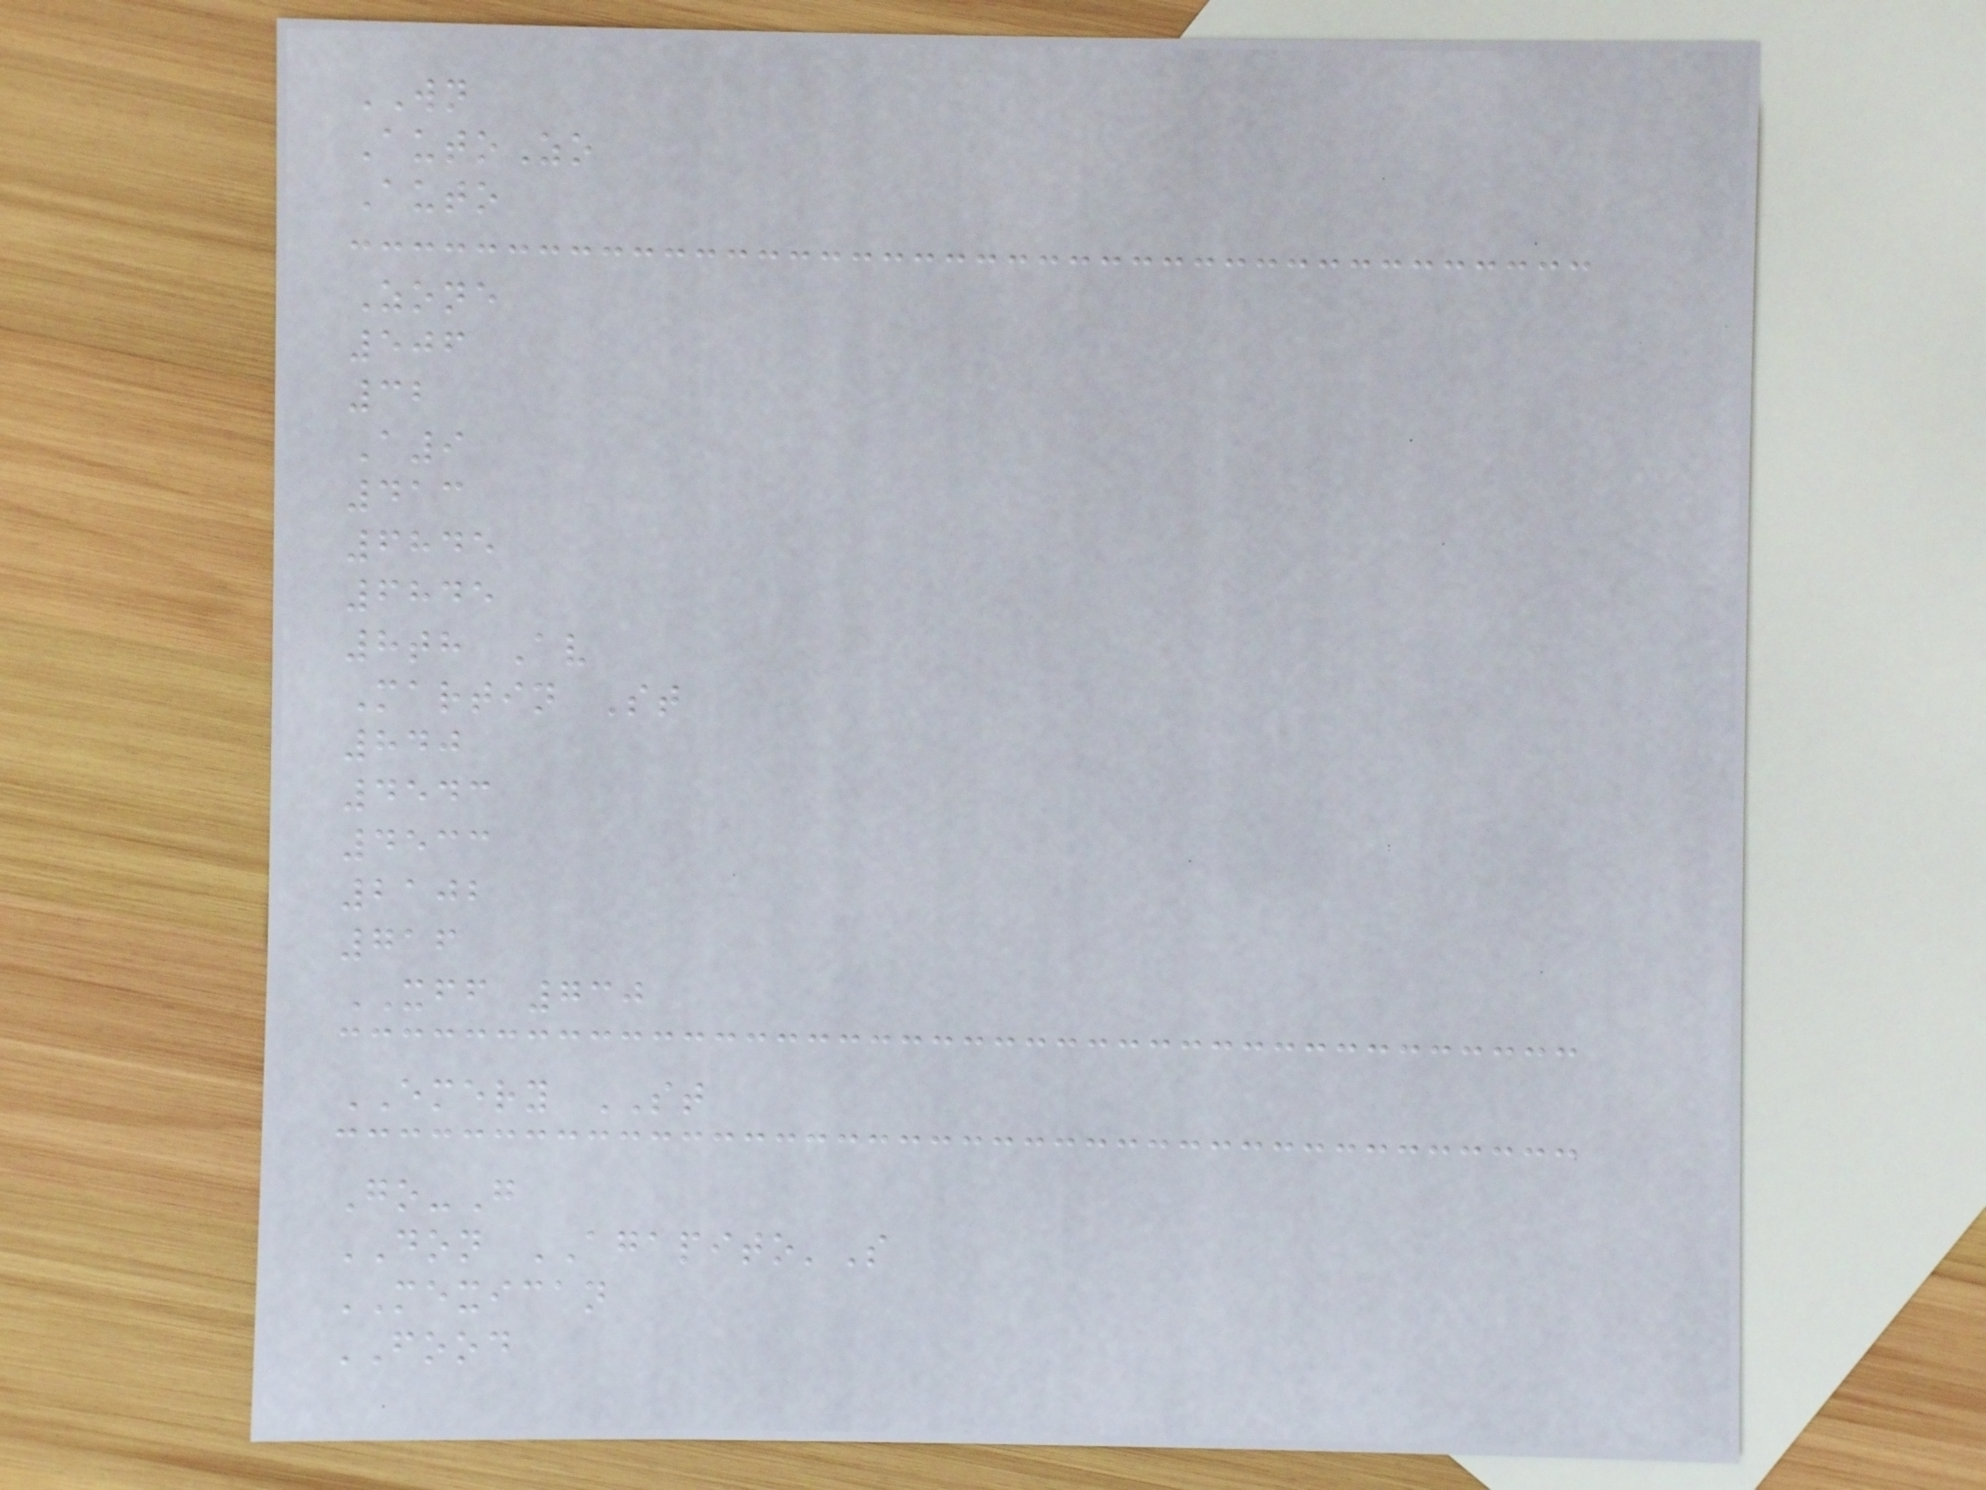WN
AutoZo
Auto
Zone
506
32
A9
413
6845
6845
8th Av
Martin St
840
4543
4533
2102
716
XFF 730
EMERY ST
Go-G
DON AGAPITO'S
MEXICAN
FOOD
